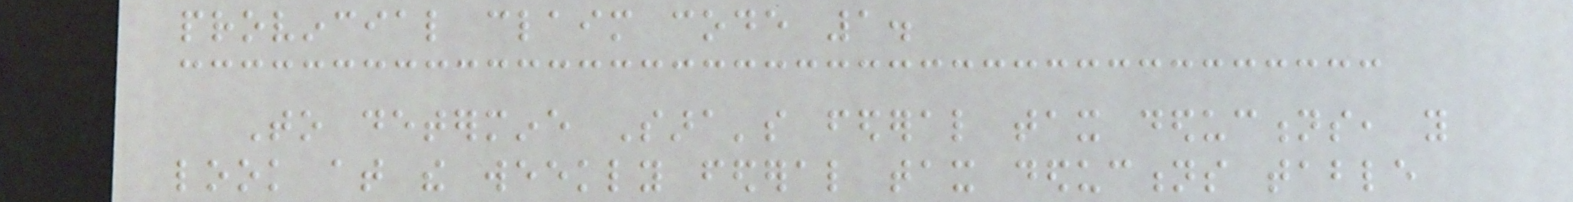provincial claim code 1.
To determine Sara's federal tax deductions, you
look at the weekly federal tax deductions table
